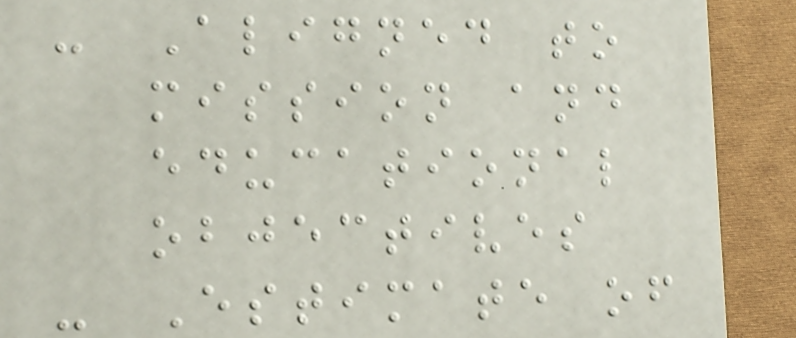- Aligned to
mission and
educational
objectives
- Estimate of
